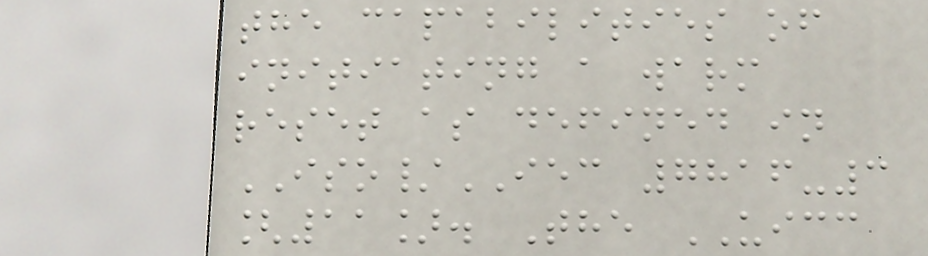the capabilities of
initiating a warm
reset as defined in
ISO/IEC 7816-3
[11]. The UICC
